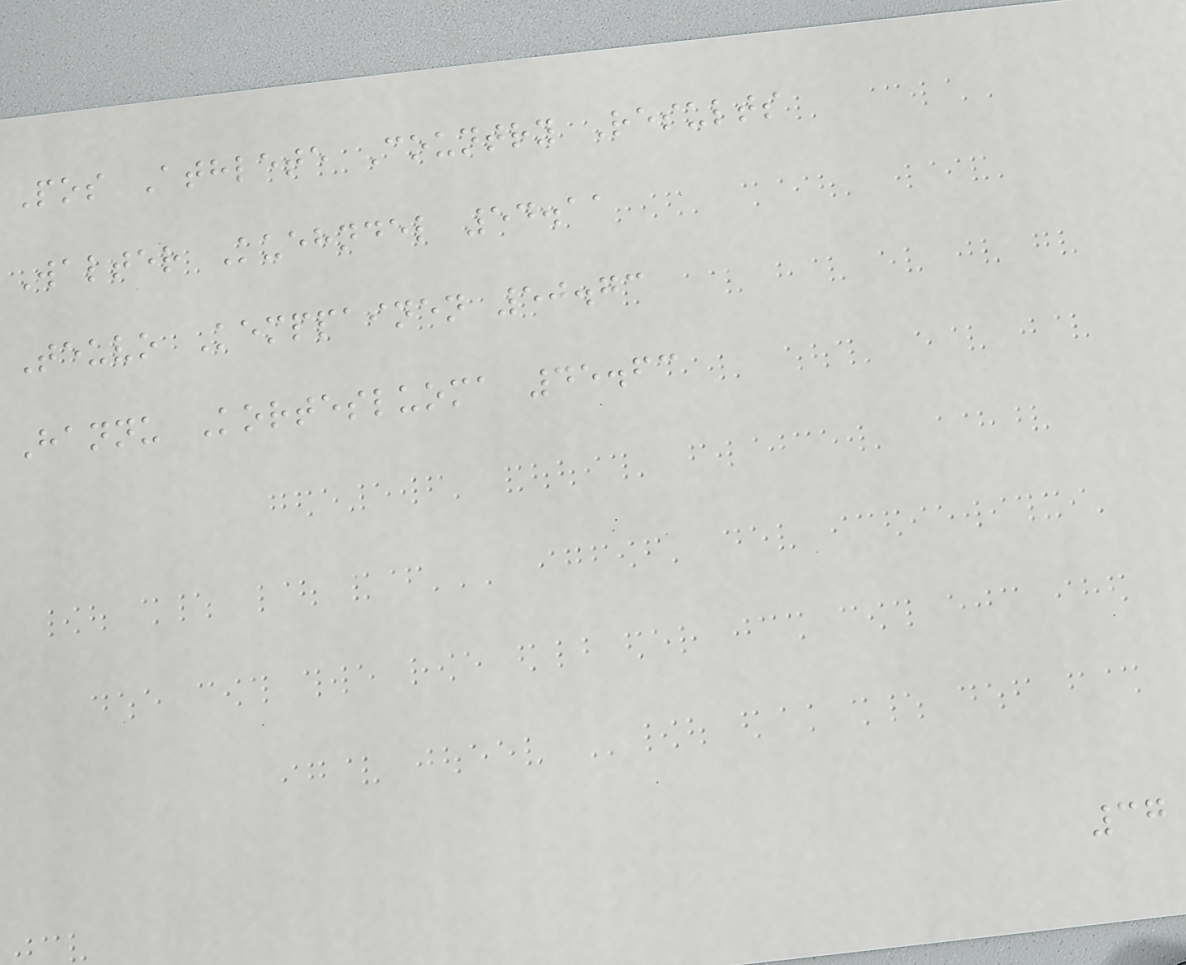Pos Athlete Country Results
Walter Kuehndel 54.11
Teuvo Kemppainen 50.73
Hannu Kortesluoma 45.63
37
